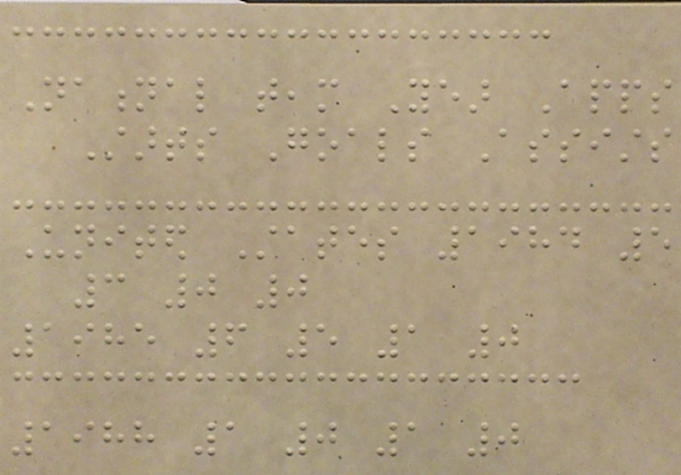National team Year Apps
Starts Goals Assists
United States 1984 5
3 0 0
1985 6 5 1 0
1988 1 0 1 0
